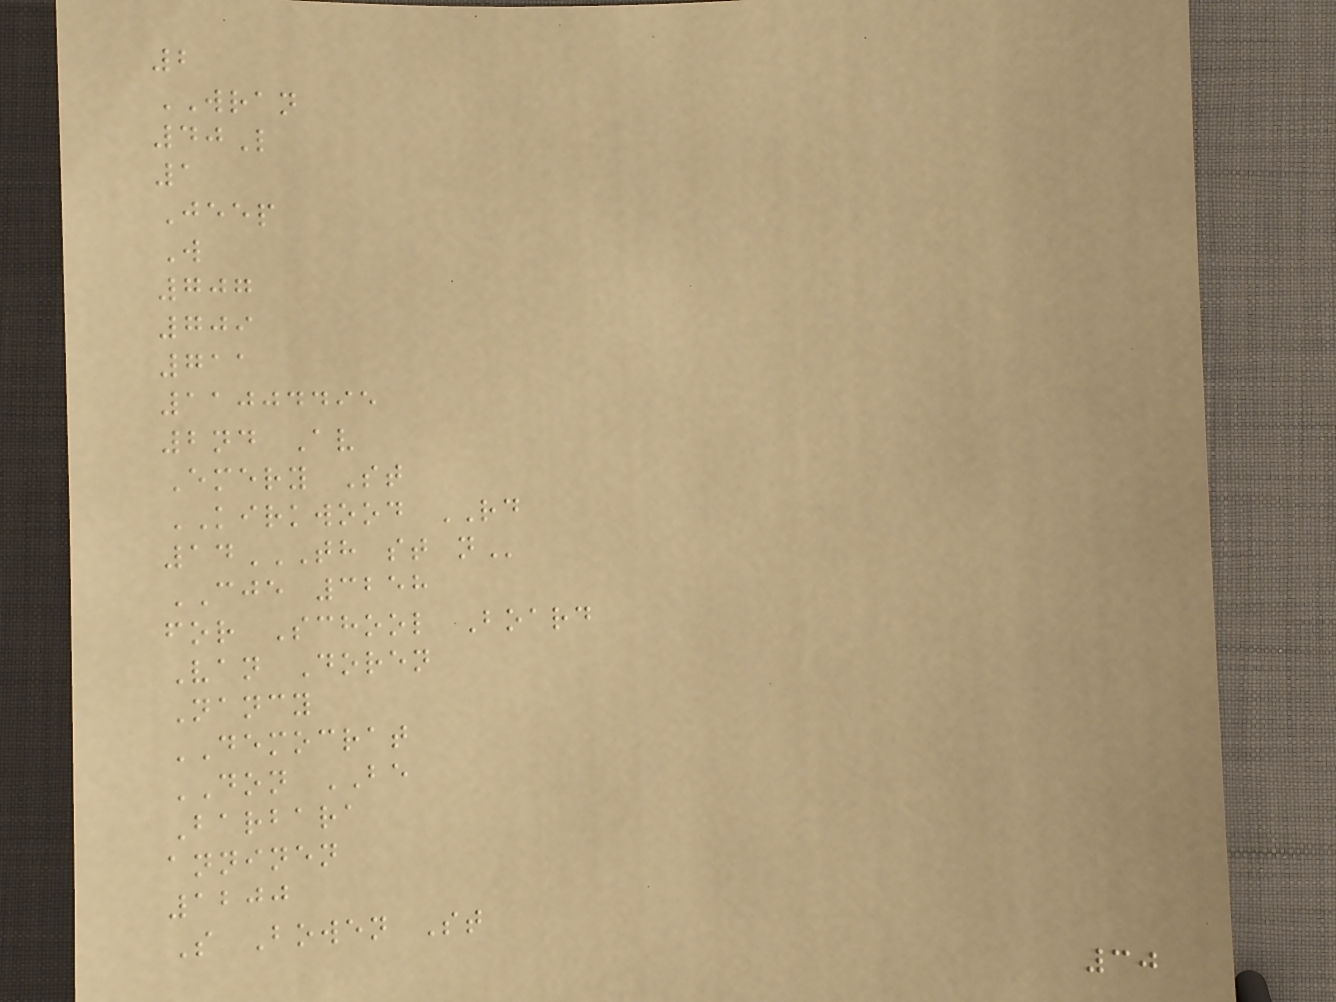2
WRAN
40L
1
Jeep
W
707
709
711
11004495
2nd Av
Emery St
KIRKWOOD RD
14TH ST N
CJE 3258
for School Board
Van Doren
Nancy
DEMOCRAT
DON BE
Barbara
anninen
1200
S Bowen St
30
